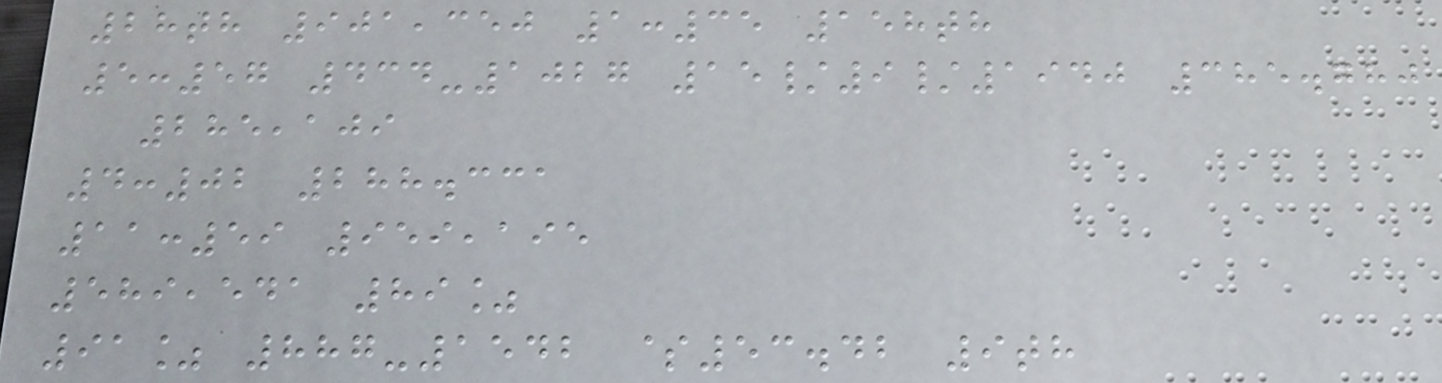28th 901,350 1:35 158th
5:57 434-1027 15/9/1940 385.780
285,109
4:02 288.331
11:59 959,195
589,541 89%
91% 887-1542 $53.42 9th
